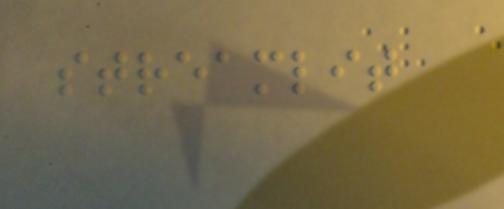streamlit
